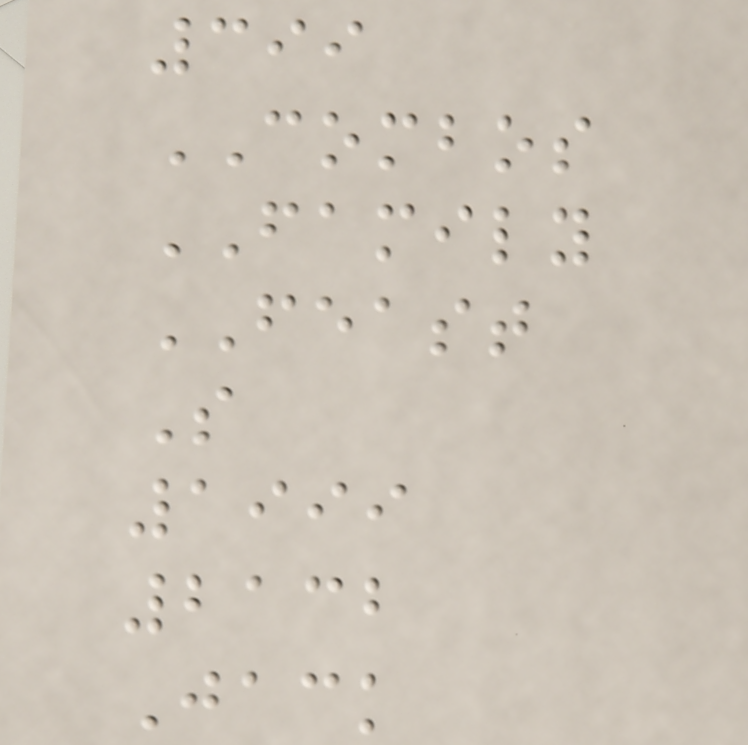399
COMBOS
FAMILY
FEAST
S
1999
2132
Jack
